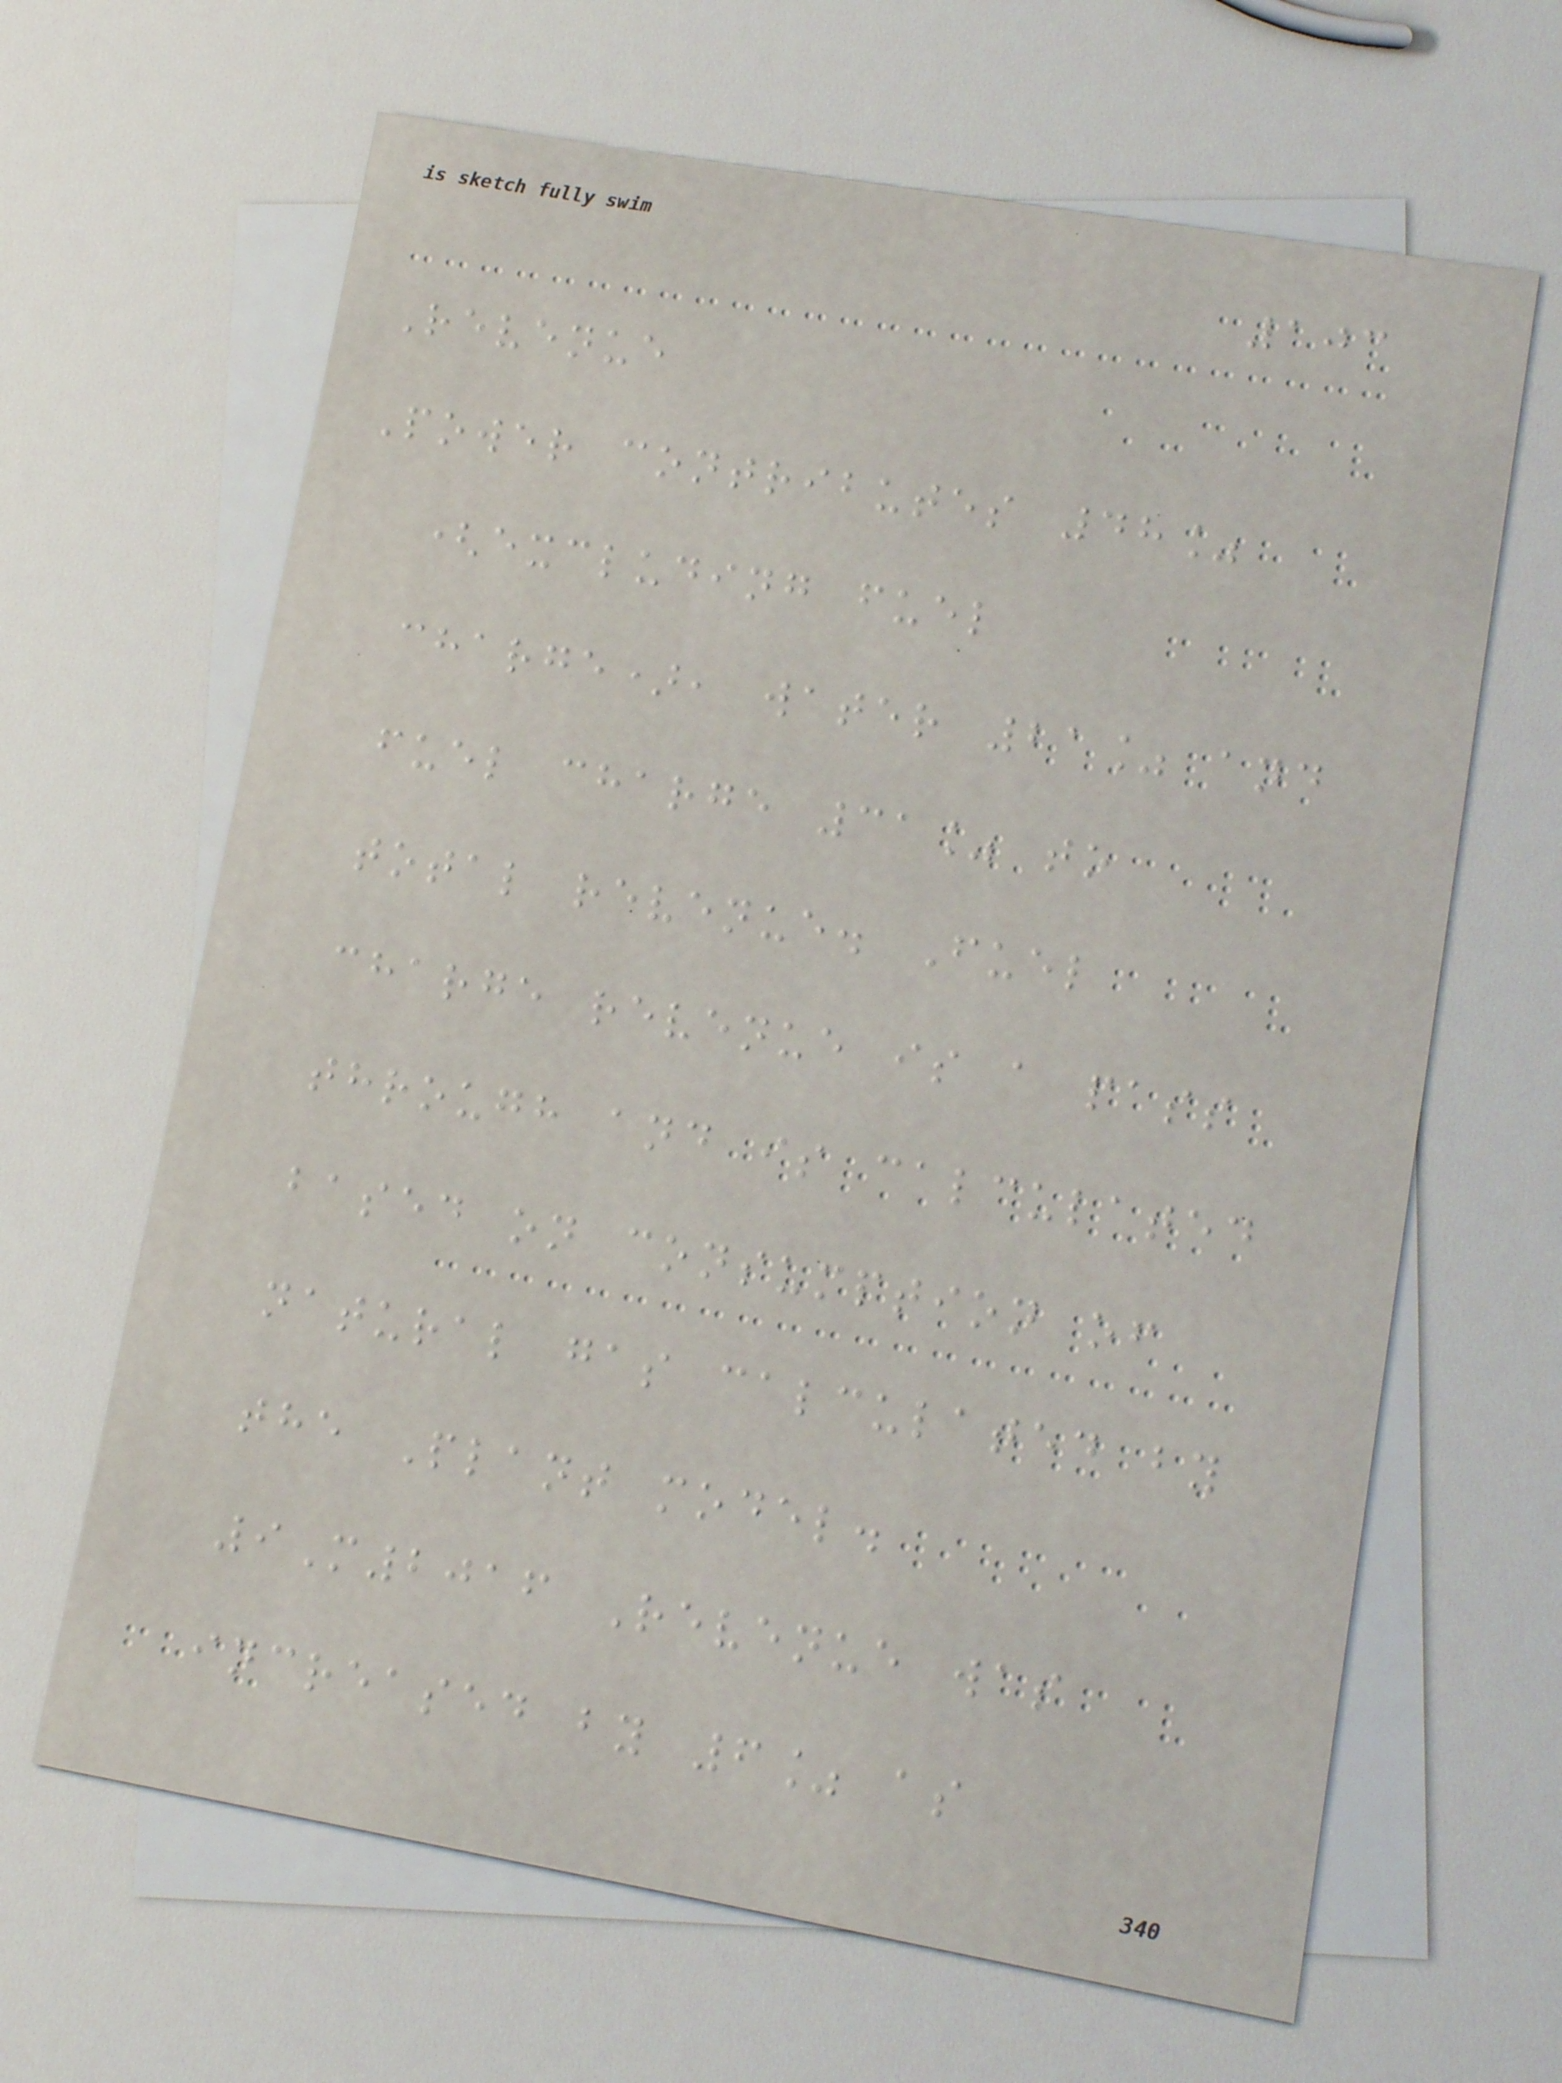103
Revenue
Power contributes 48%
(excluding fuel
charge), water 21% and
fuel charge 31% to
total revenue. Fuel
charge revenue is a pass
through and is calculated
based on consumption of
natural gas calculated by
the Plant model.
9M2016 Revenue was
increased by 6% as
